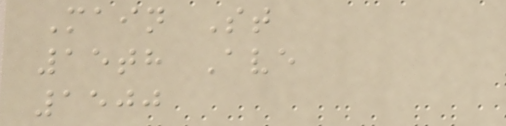Main St
15th Ave
1500
